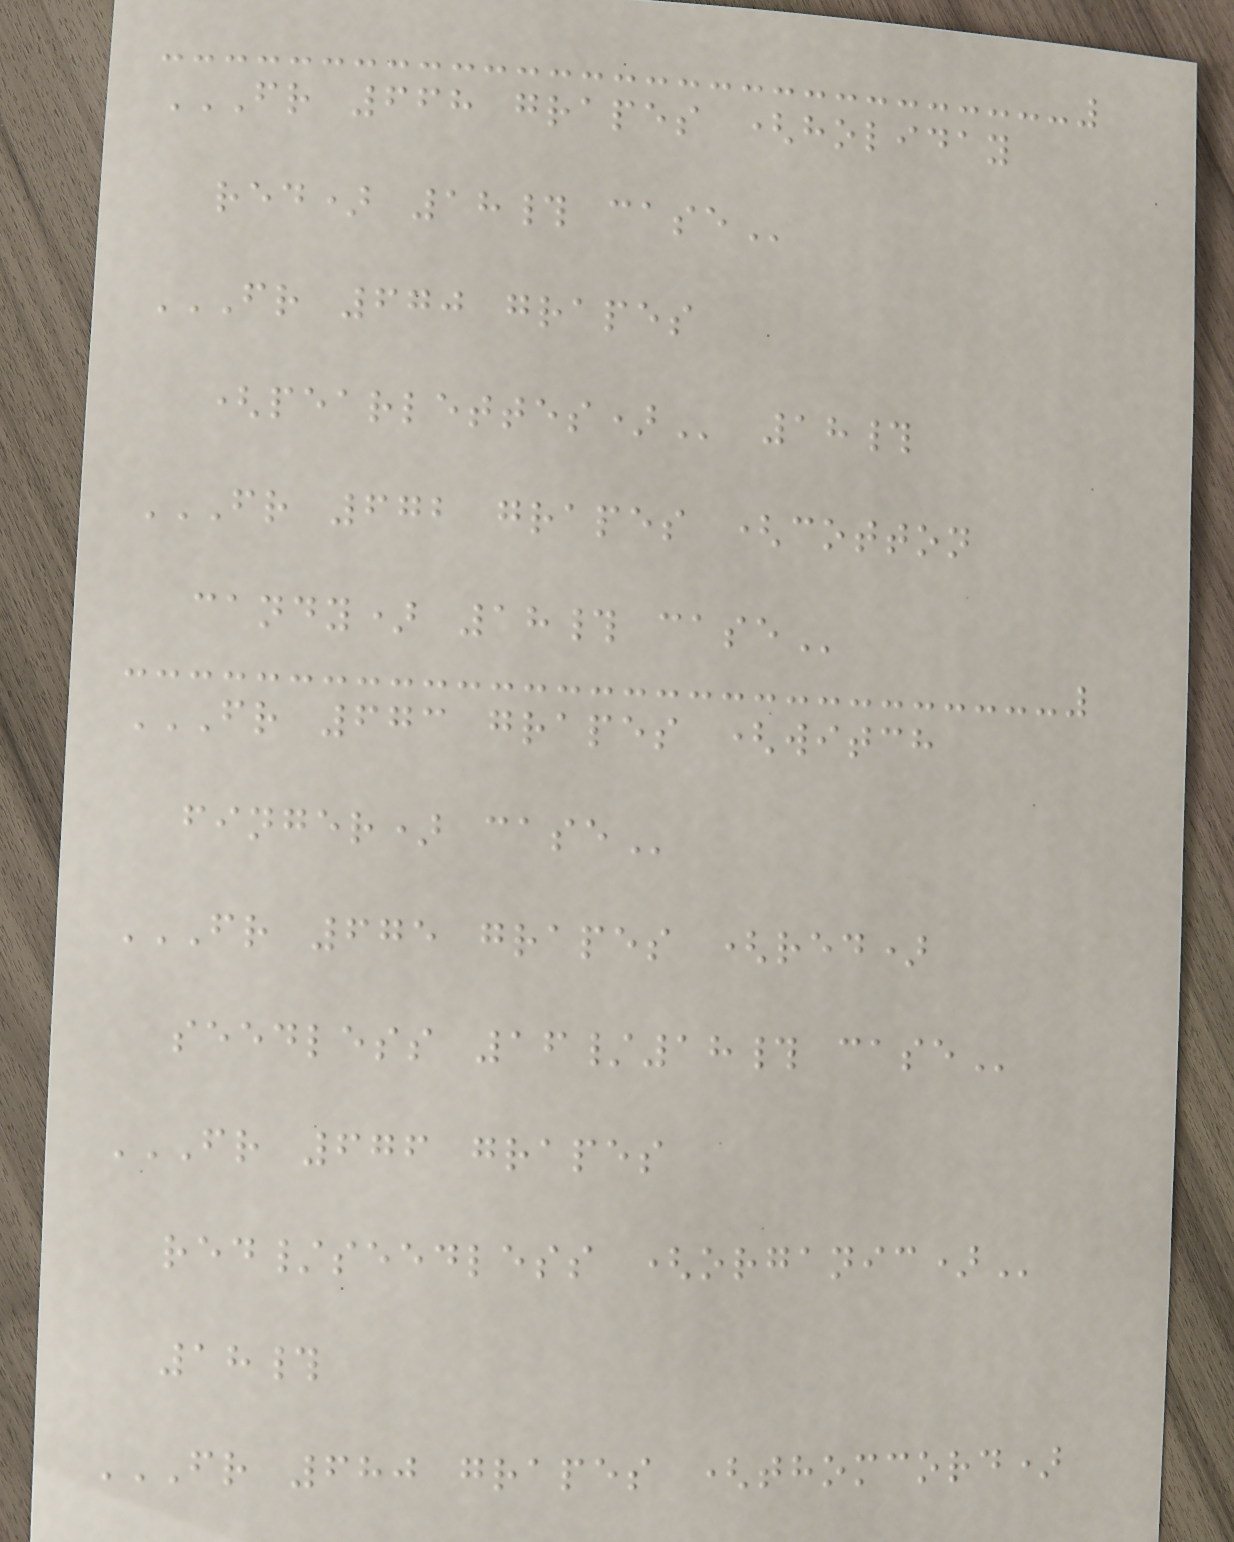FR 668 GRAPES (HOLIDAY
RED) 18# CASE
FR 670 GRAPES
(PEARLETTES) 18#
FR 672 GRAPES (COTTON
CANDY) 18# CASE
FR 673 GRAPES (WITCH
FINGER) CASE
FR 675 GRAPES (RED)
SEEDLESS 16/18# CASE
FR 676 GRAPES
RED/SEEDLESS (ORGANIC)
18#
FR 680 GRAPES (THOMCORD)
